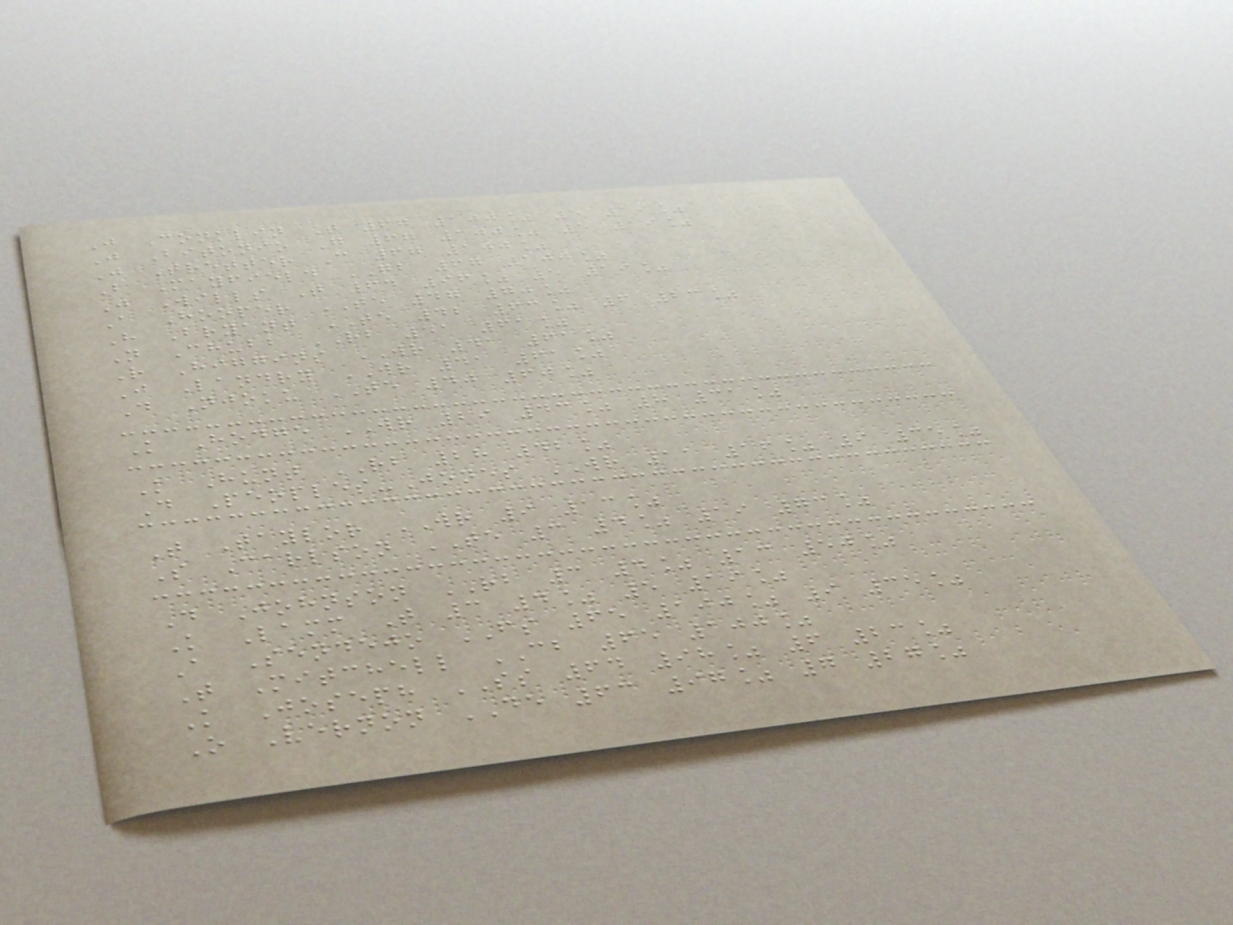J Conklin T 67 100% 5 19%
J Bitonio G 67 100% 5 19%
J Tretter C 67 100%
B Mayfield QB 67 100%
J Wills T 64 96% 5 19%
A Hooper TE 47 70%
H Bryant TE 42 63% 6 23%
N Chubb RB 41 61%
R Higgins WR 41 61%
J Landry WR 41 61%
D Njoku TE 40 60%
K Hodge WR 29 43% 8 31%
K Hunt RB 28 42%
D Peoples-Jones WR 11 16% 9 35%
T Taylor WR 9 13%
S Carlson TE 3 4% 19 73%
D Johnson RB 3 4% 13 50%
K Lamm T 3 4% 5 19%
A Sendejo FS 65 100% 9 35%
T Mitchell CB 65 100%
K Joseph SS 64 98% 6 23%
O Vernon DE 63 97% 7 27%
